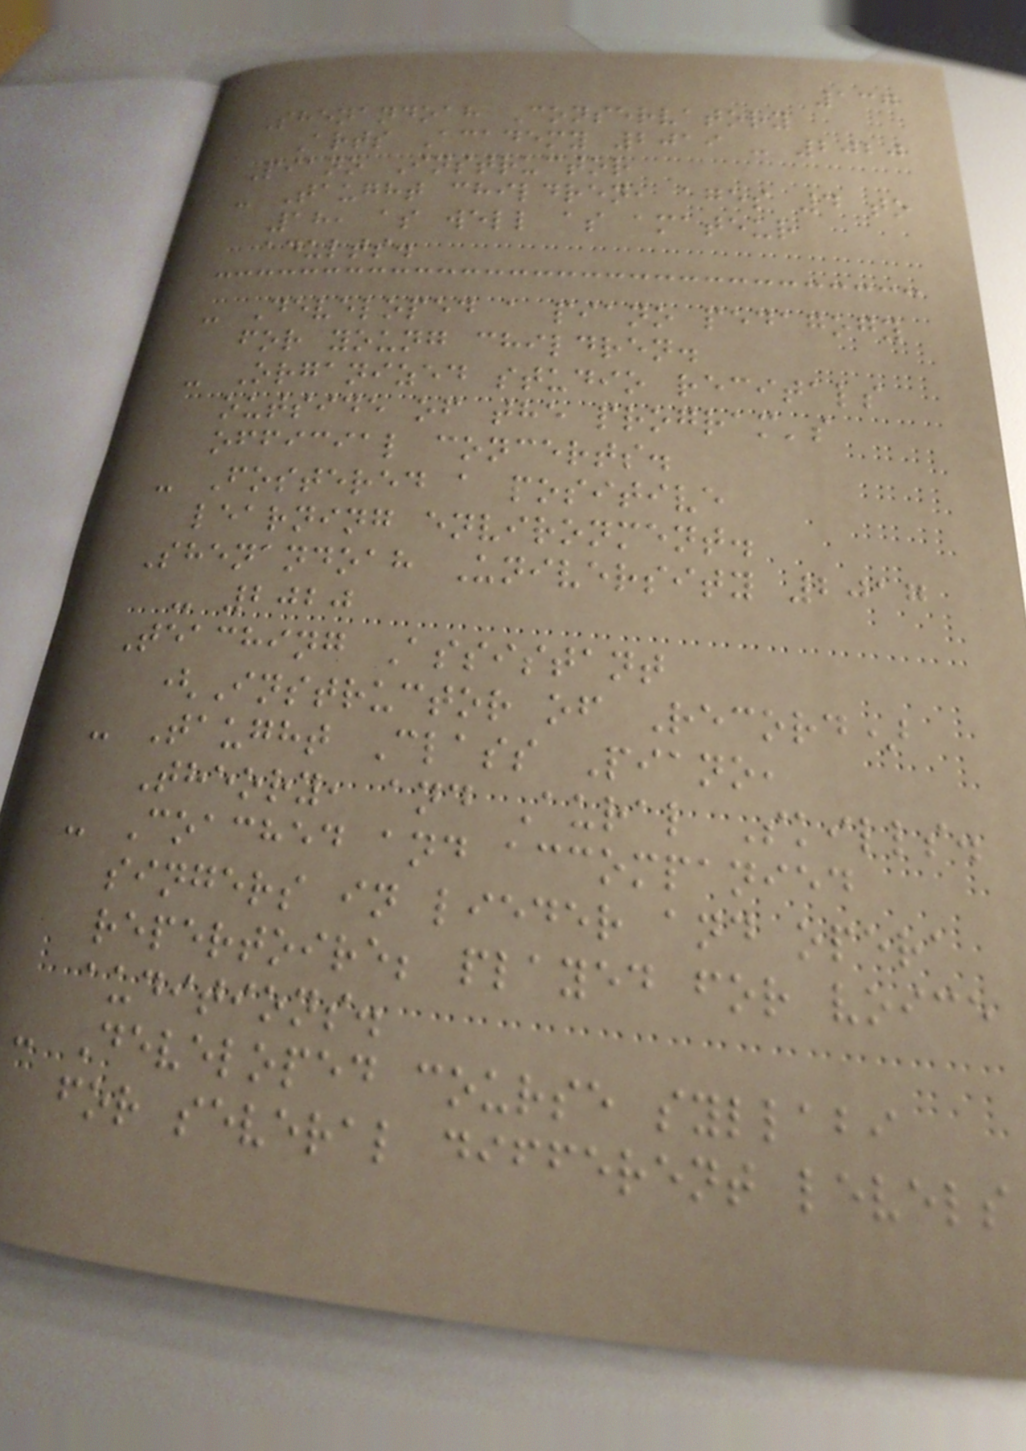137
Shenandoah Conservatory
Arts Academy 2019 - 2020
Piano Instructor
- Taught children, ages 4 to
18, as well as amateur
adults.
- Developed a piano pedagogy
for young children.
- Organized studio recitals
outside of the program's
official concerts.
- Fostered a positive
learning environment.
Shenandoah University 2017
- 2020
Teaching Assistant
(Instructor of Record)
- Taught Class Piano,
Theory, and Aural Skills.
- Coached and accompanied
singers in lieder and opera
repertoire; played for voice
auditions.
- Developed course syllabi
for several different levels
